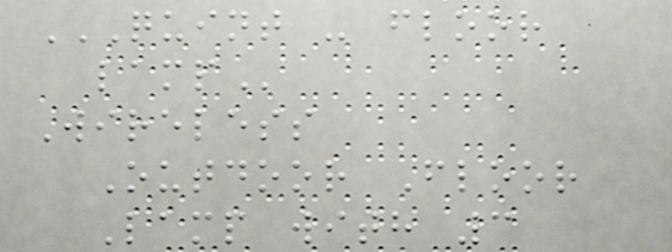QUINT - FLOOR
LAMP
Wireless
Outdoor Floor
Lamp with 3
